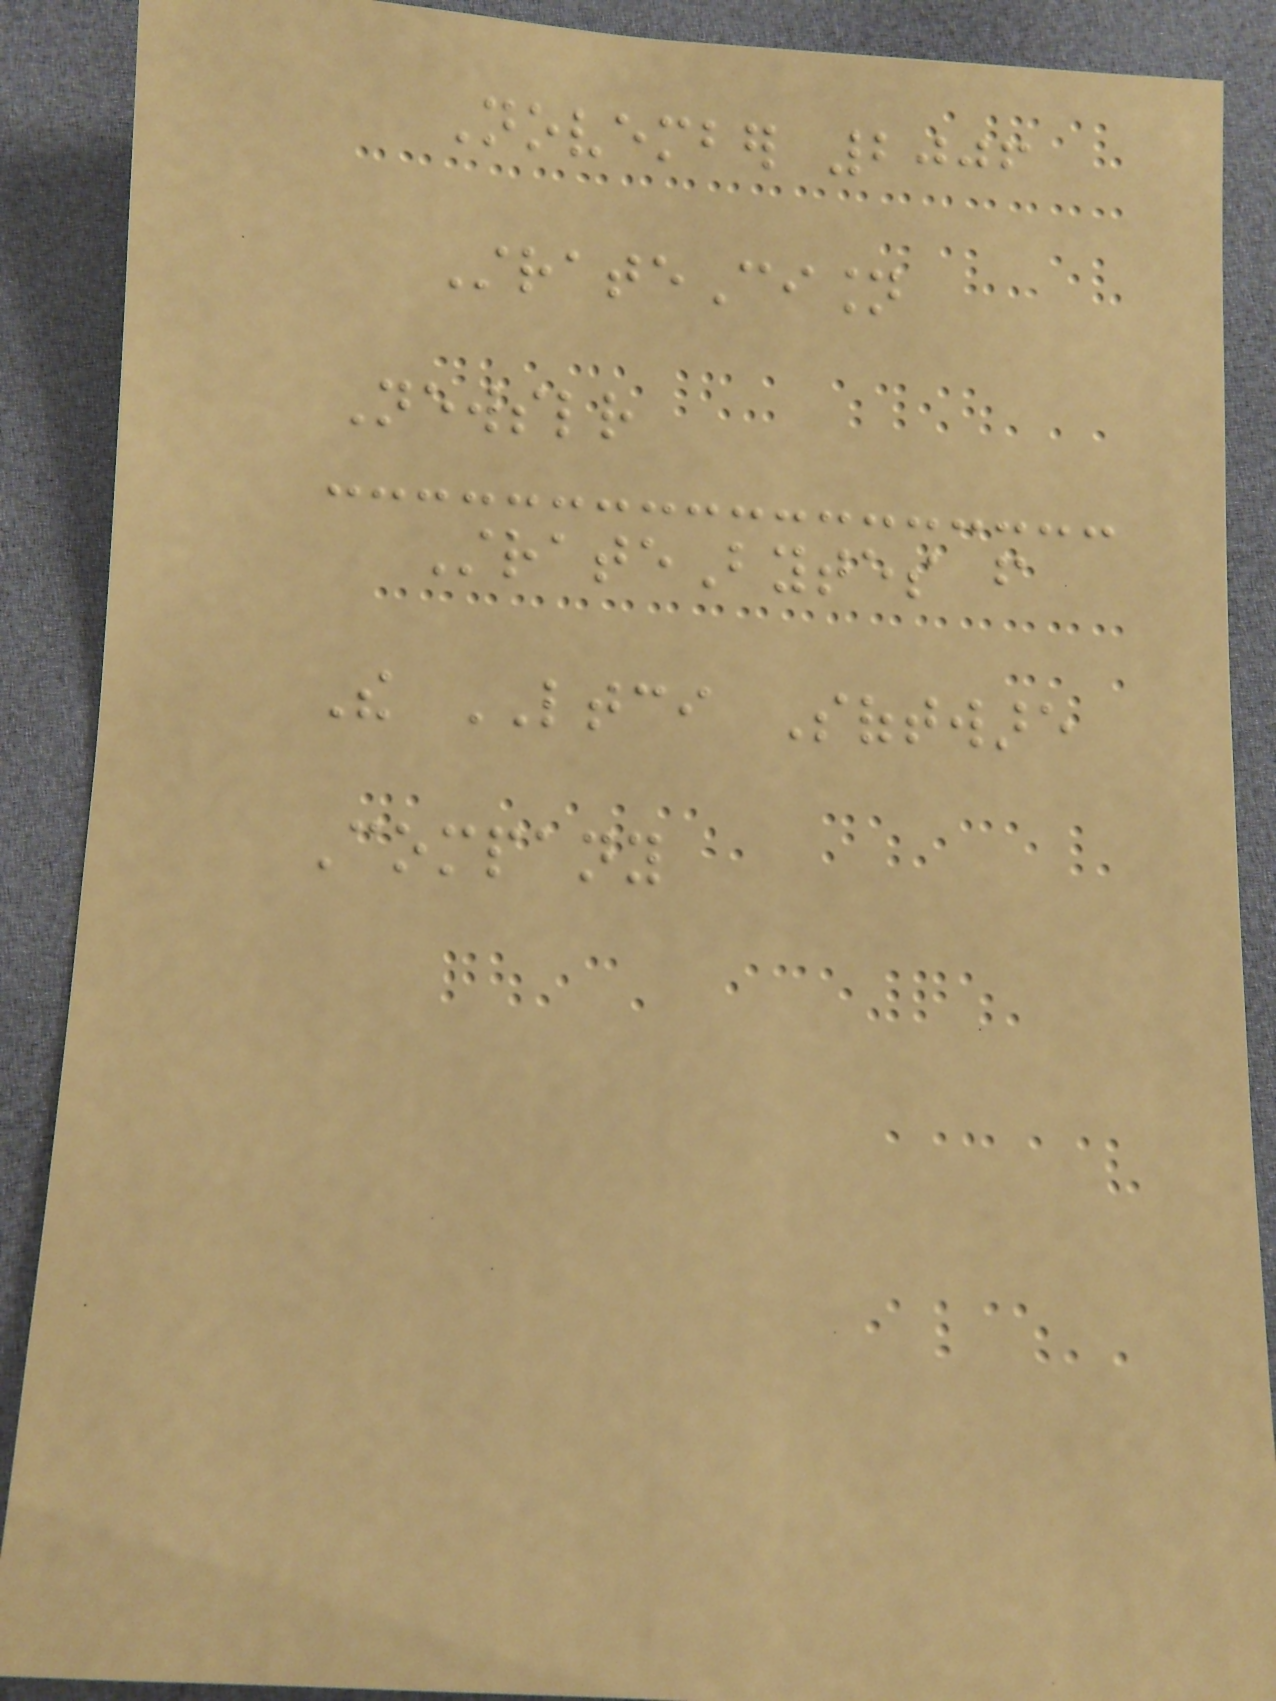November 2006
StrateCision
Newsletter
StrateBytes from
The LTCI Software
Company
